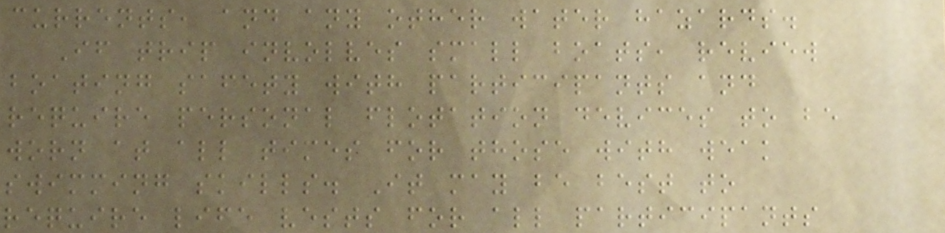currents, and any other water hazards.
If trip involves small boats, review
boating safety with participants and
require personal flotation devices to be
worn at all times for those with weak
swimming skills. It may be best to
require life vests for all participants
